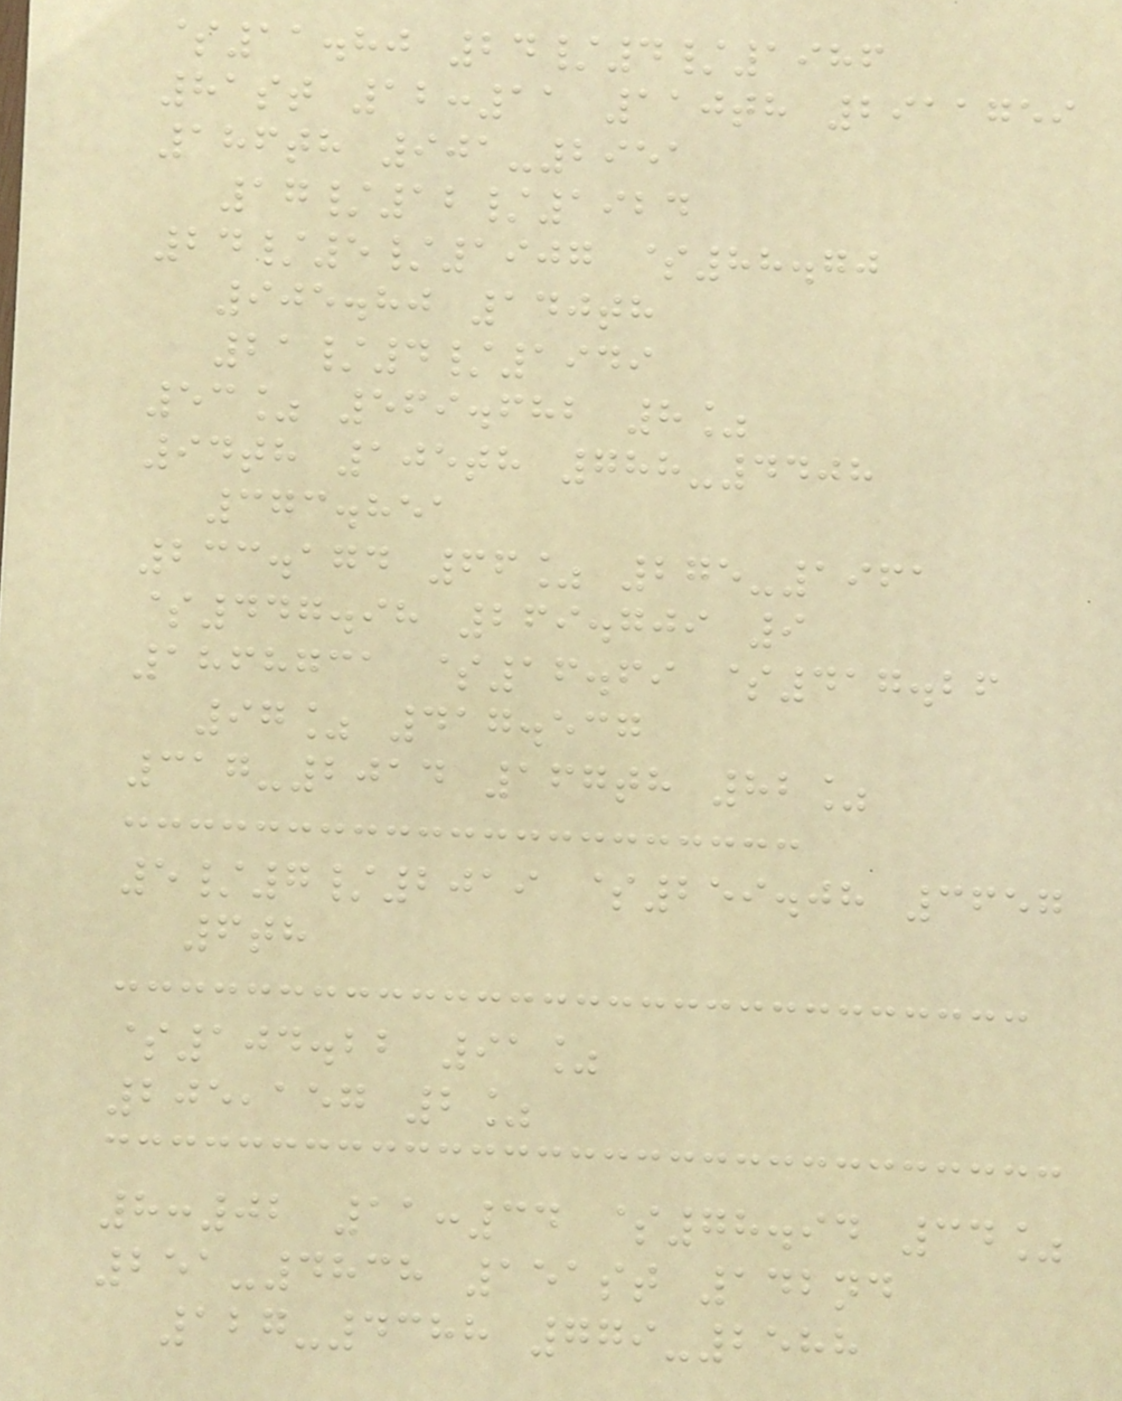$11.80 24/4/1986
81st 12:11 110th 2911759
186th 901-2951
17/12/1924
24/5/1907 $88.70
905.80 140th
21/4/1949
53% 569.682 8%
94th 105th 788-4408
373.851
233.174 66% 275-1961
$447.98 269.709 9
1868731 $16.69 $417.26
97% 417.537
317-2014 167th 82%
5/7/2019 $259.08 3657
6th
$104.22 91%
205,157 2%
8:02 11:34 $78.94 34%
251-4838 151st 142nd
127-4388 779-2588
